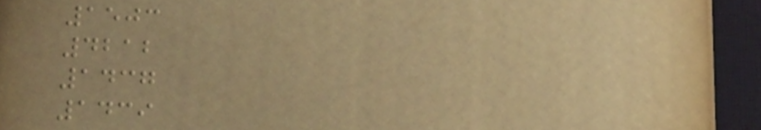1503
4212
1437
1439
